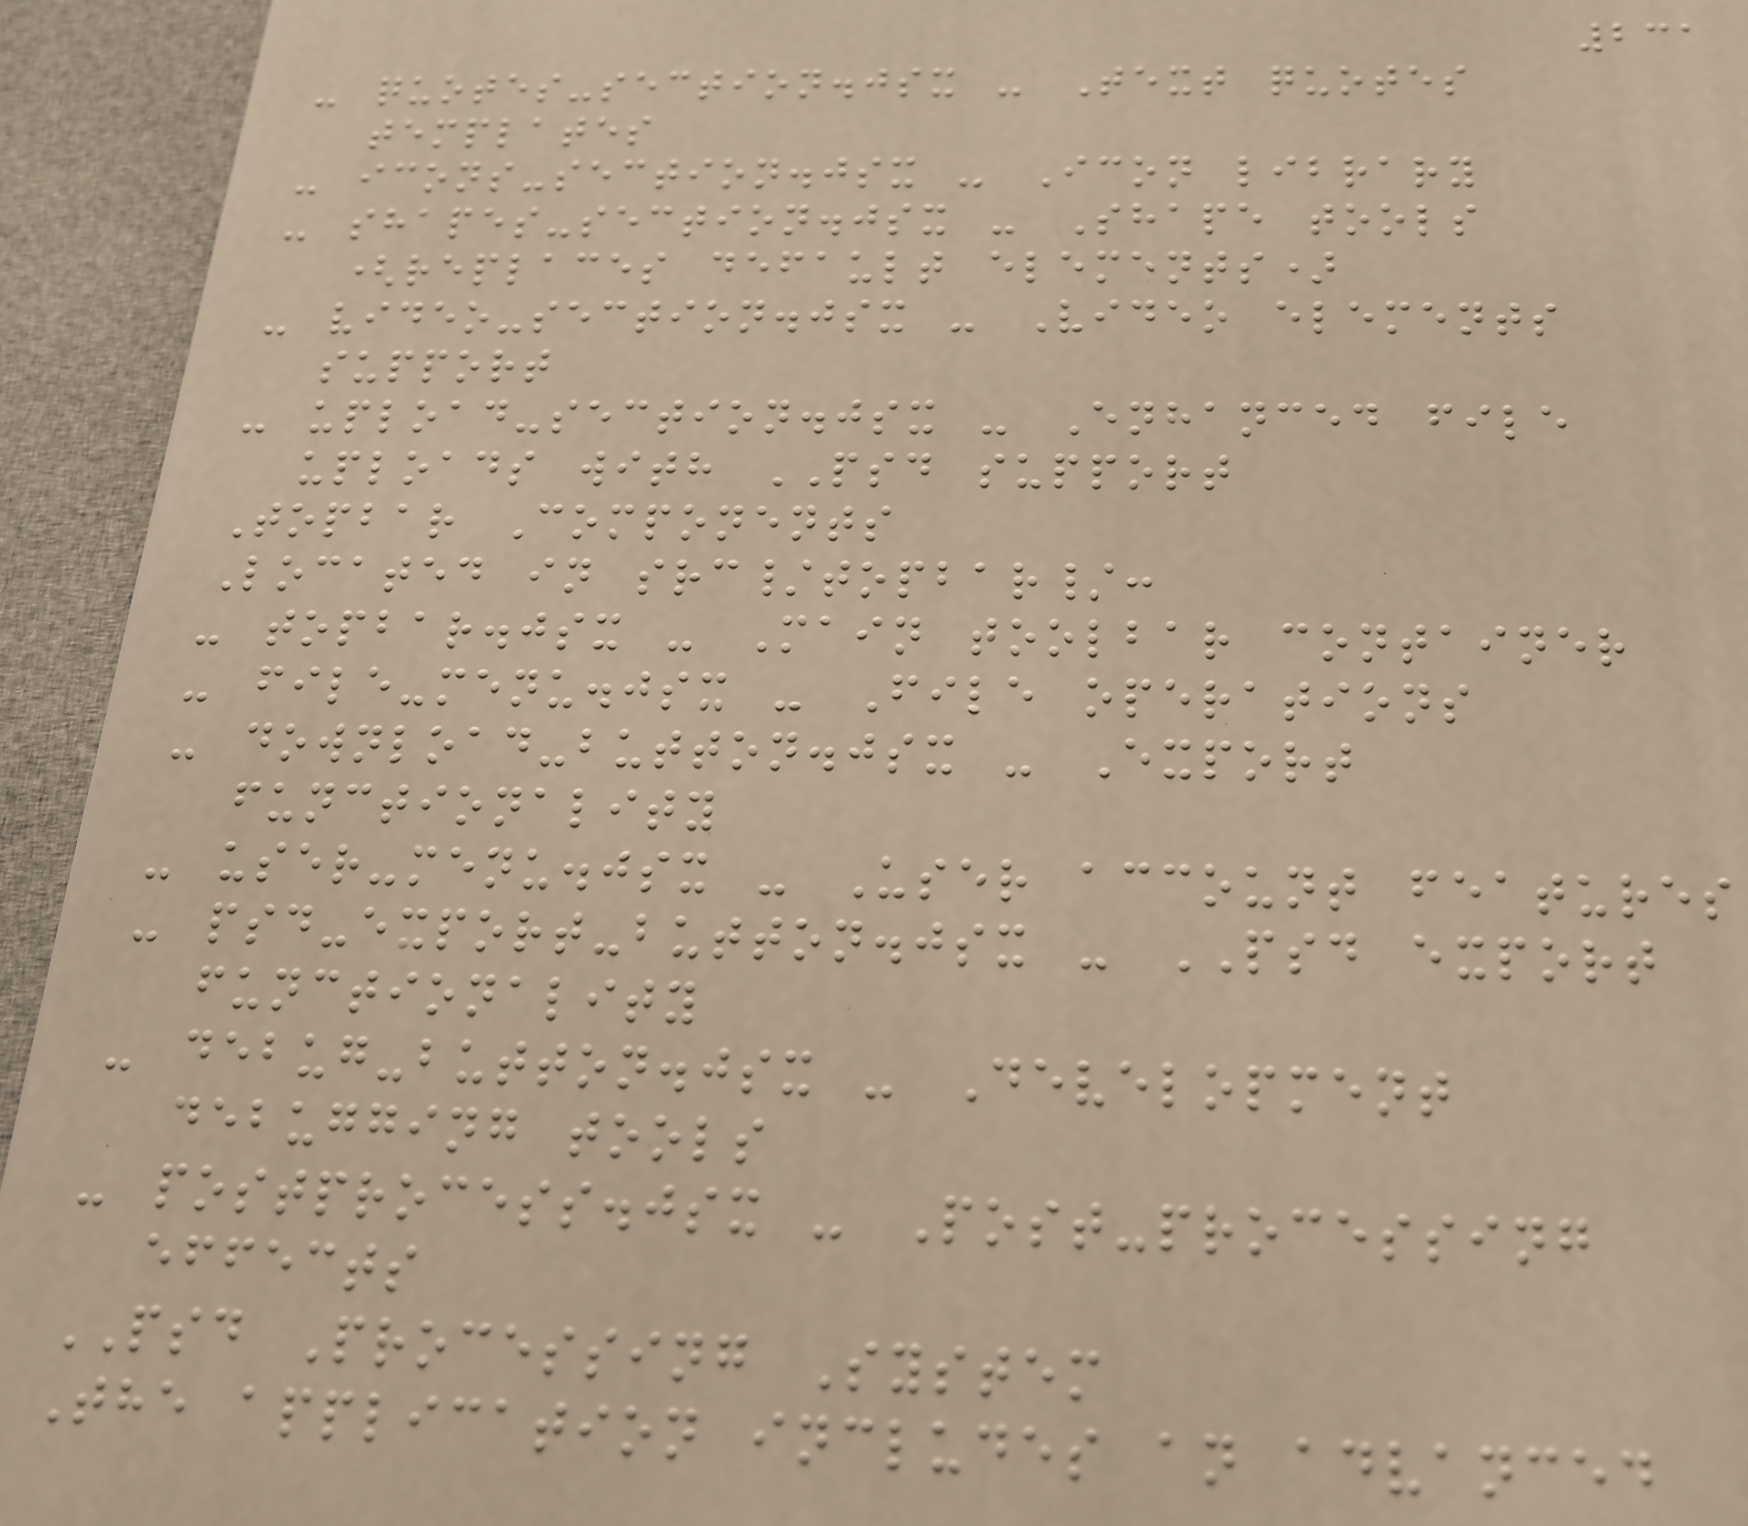231
- quotes-section.jsx - Text quotes
templates
- icons-section.jsx - Icon library
- shapes-section.jsx - Shape tools
(replaces default elements)
- video-section.jsx - Video elements
support
- upload-section.jsx - Enhanced file
uploads with PSD support
Topbar Components
Located in src/topbar/:
- topbar.jsx - Main toolbar container
- file-menu.jsx - File operations
- download-button.jsx - Export
functionality
- user-menu.jsx - User account features
- psd-export-button.jsx - PSD export
functionality
- debug-button.jsx - Development
debugging tools
- postprocess.jsx - Post-processing
effects
PSD Processing System
The application includes an advanced
